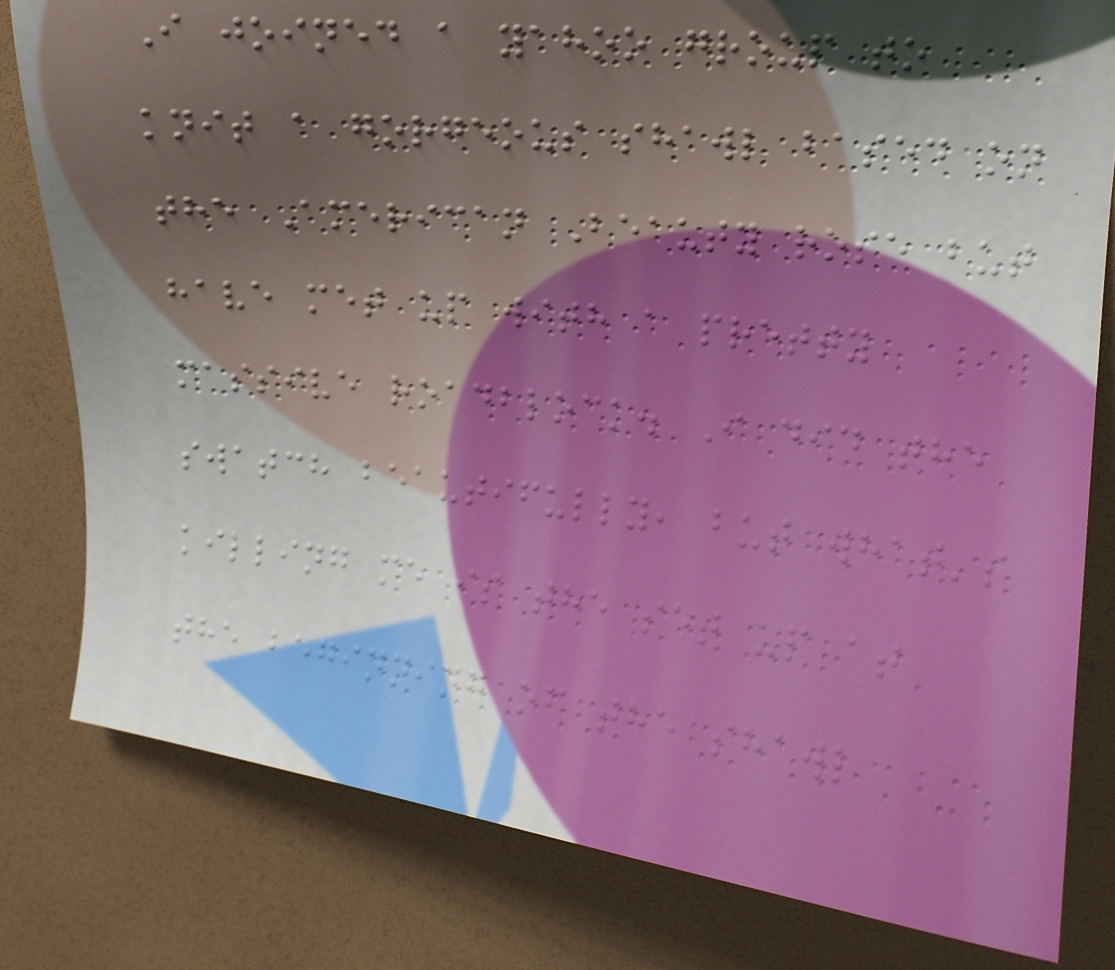I joined a yahoo group to
knit a gorgeous shawl based on
the American Beauty rose but
have met up with a pretty
massive roadblock. I did the
swatch beautifully, but what's
killing me is the set up at
the beginning of the shawl
